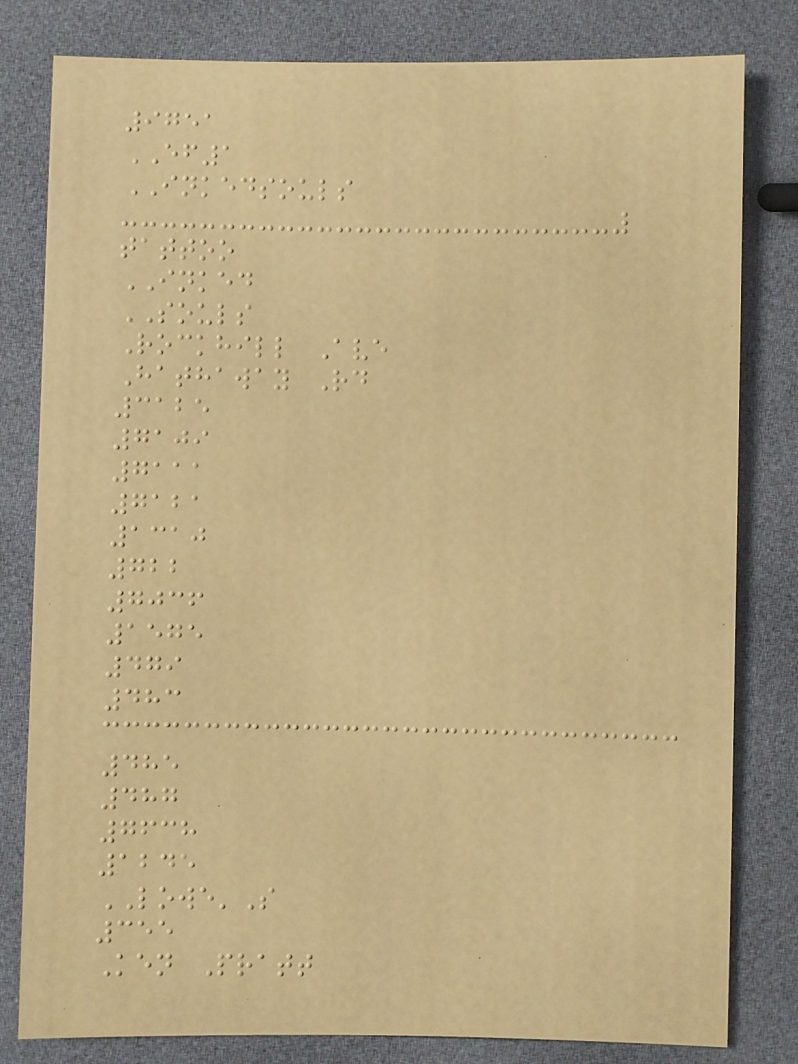9751
EF1
INKEDSOULS
tattoo
INKED
SOULS
Rockhill Ave
Hathaway Rd
3125
7109
7111
7121
1310
722
7036
1575
479
483
485
487
7638
1245
LOWE'S
355
Ken Pratt
